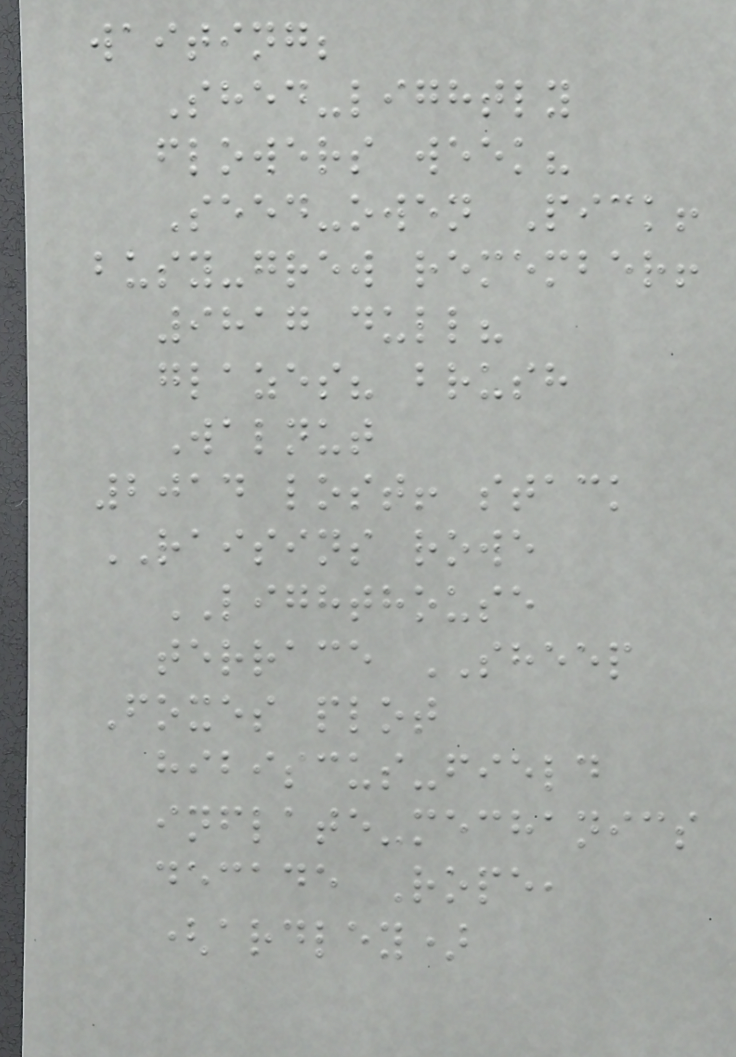waiting;
Shed-lightly
flowers week?
Seed-owen Pick!
busy-grew remember!
9817 dull?
glazes? brush
Walnut
2014 lost! stack
RAISINS rowe
LIGHTHOUSE
terrace SHEEP
Foxes plot
hibiscus-field
inflate-mechanics
decade Rope,
(ardley)
